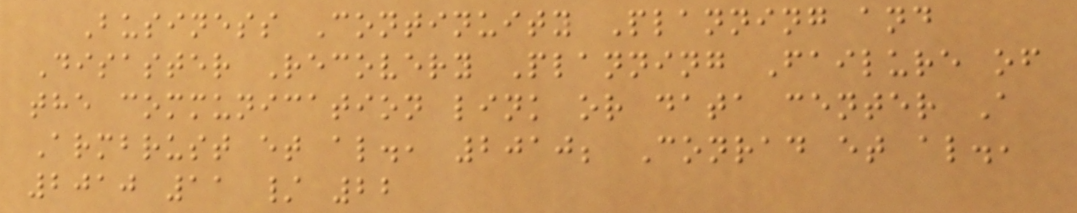Business Continuity Planning and
Disaster Recovery Planning Failure of
the communication link or data center A
Armbrust et al., 2010; Conrad et al.,
2010 11 / 22
